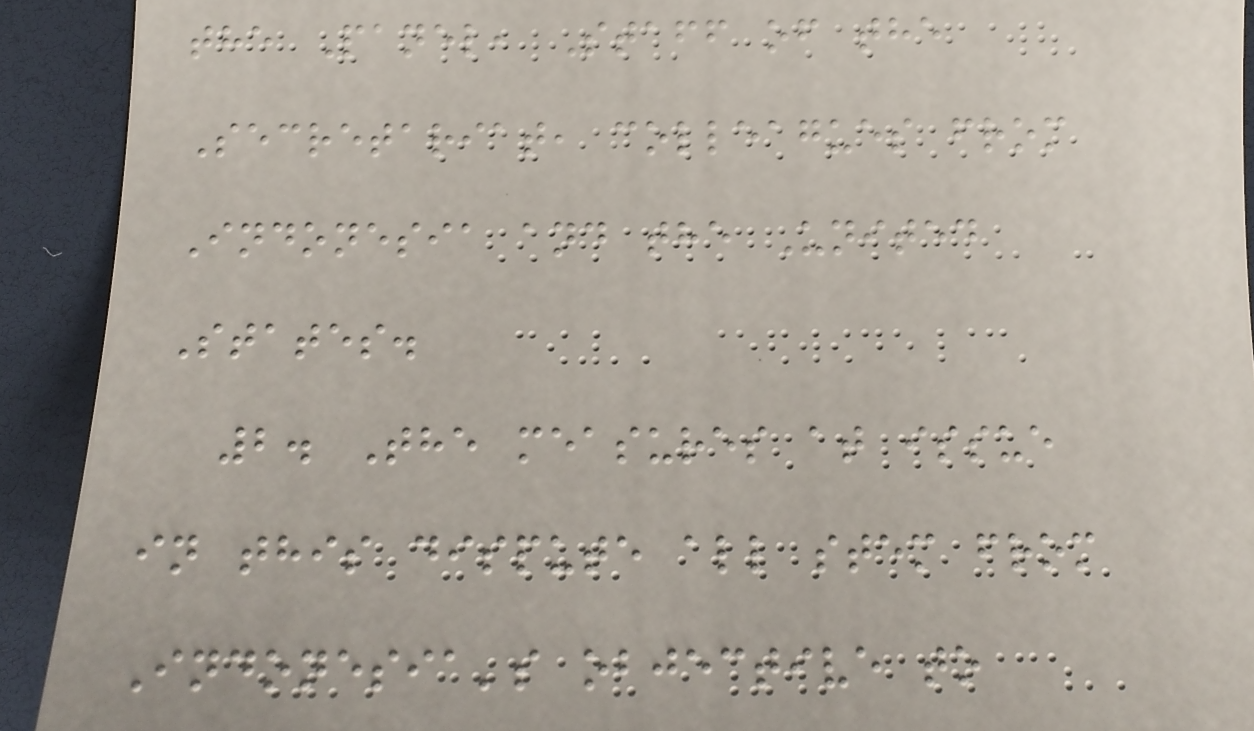the Panel, Staff of the
Secretariat, colleagues from
Indonesia and the United
States.
2. The measures at issue
in this dispute all stem from
Indonesia's objective to
